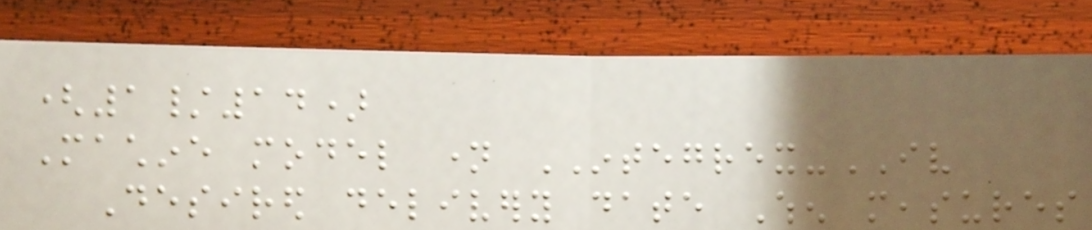(1/14)
Machine model name INTEGREX-IV
Desired delivery date When measures
